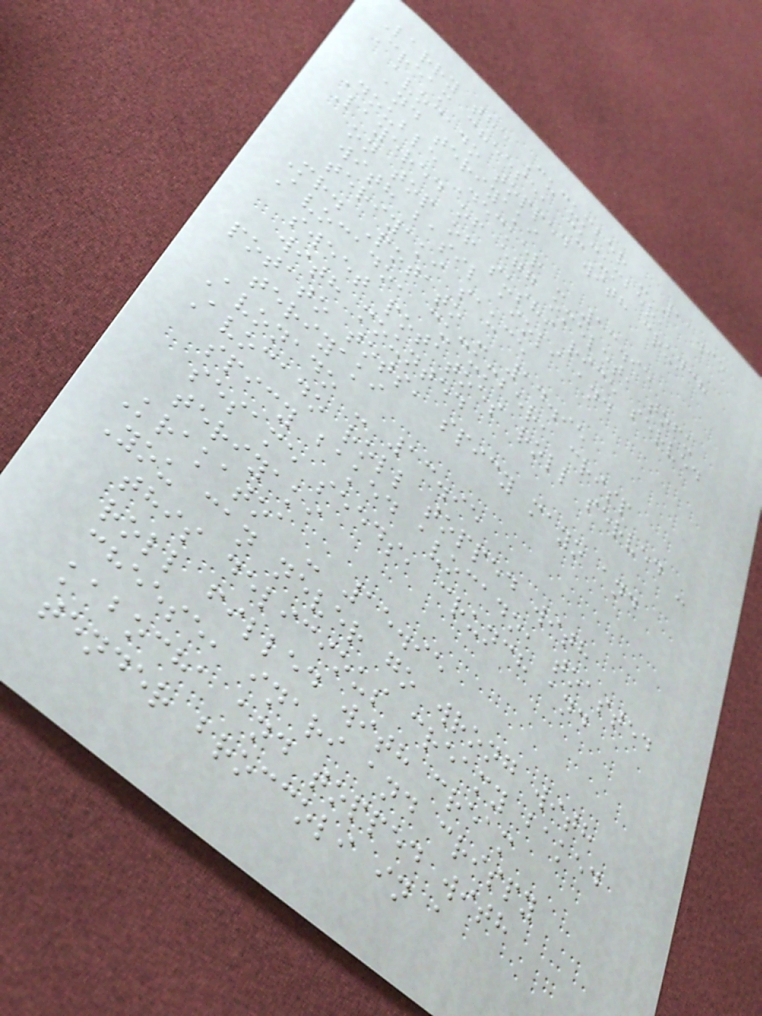Larry the Cucumber - 11.95
Cream cheese, cucumber,
avocado topped with crunch
and teriyaki
Double Decker - 13.95
Layered of egg omelet, tofu
on top of sushi rice served
with basil aioli and
teriyaki sauce
Mr. Potato - 14.95
Avocado, cucumber, crisp
sweet potatoes roll served -
with mounted
potato tots, spicy mayo and
teriyaki
Avonado - 13.95
Avocado roll topped with
spicy baked avocado, toasted
sesame seeds, crunch and
teriyaki
Krakatoa - 15.95
You can never go wrong with
this delicious creamy baked
roll filled with cream
cheese, inari and crispy
kabocha and topped with
tender broccoli in a
